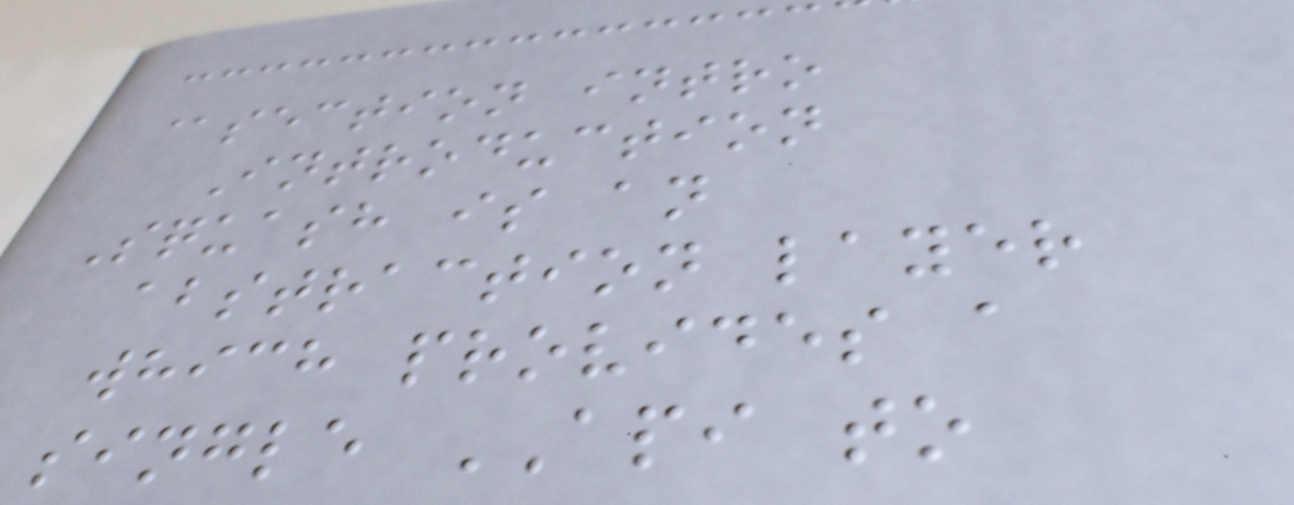@section intro
Introduction
Squash is an
abstraction layer
which provides a
single API to
